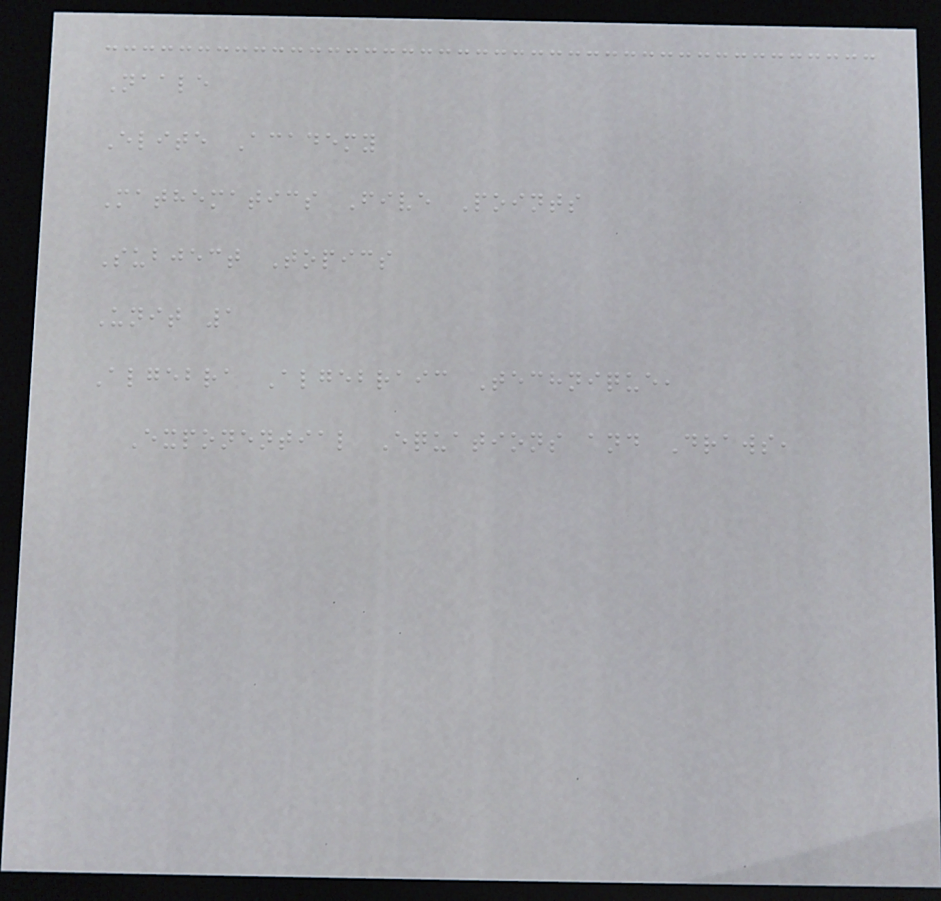Naale
Elite Academy
Mathematics Five Points
Subject Topics
Unit 1
Algebra Algebraic Technique,
Exponential Equations and Draws,
